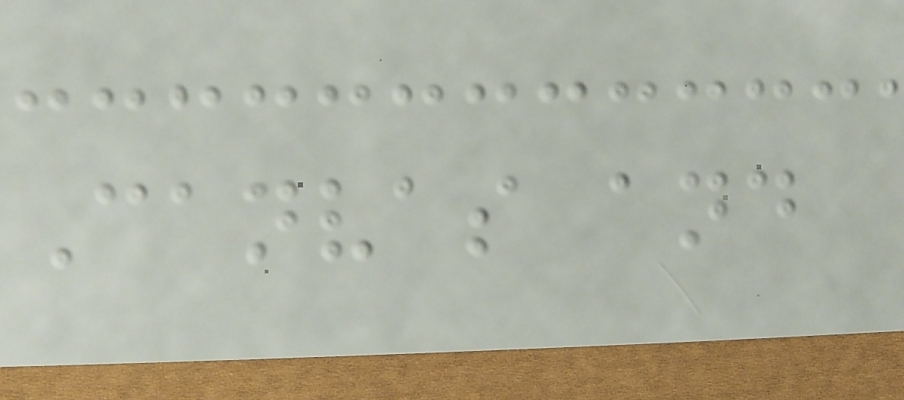Canvas and
